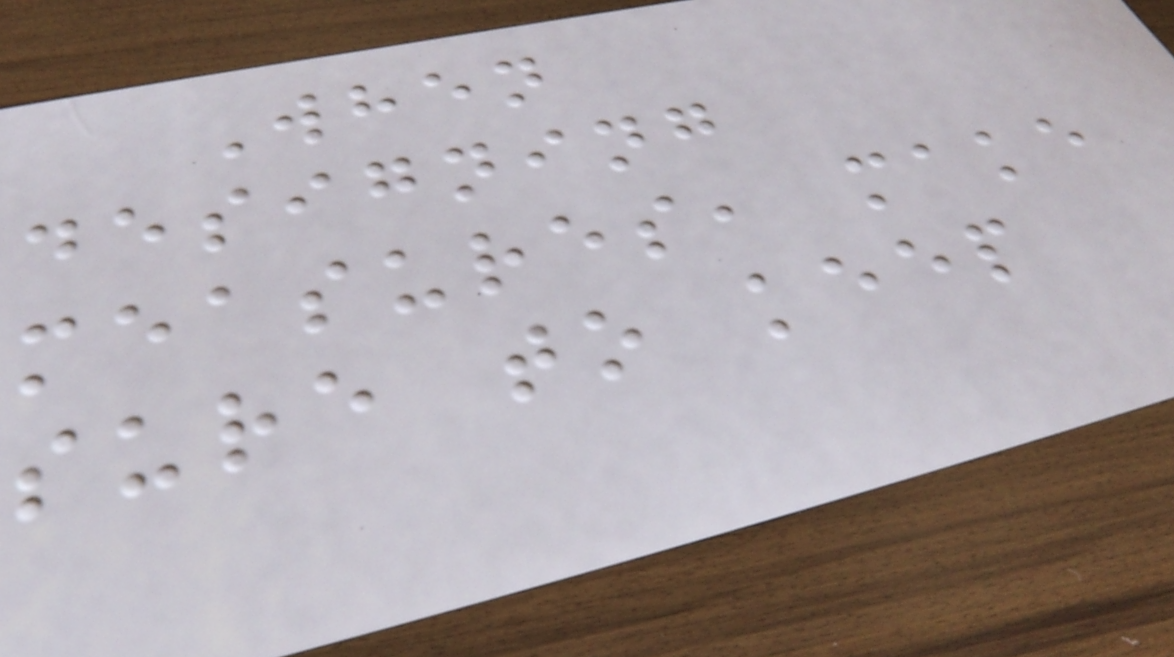When
designing
measures, make
sure to keep
